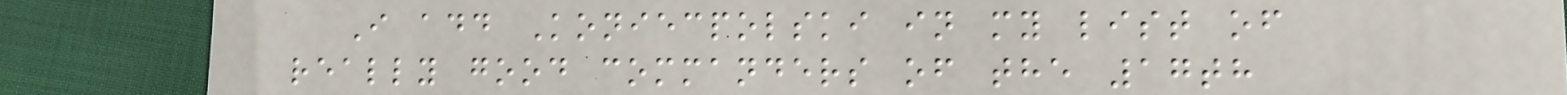I add Koniecpolski in my list of
really good commanders of the 17th
